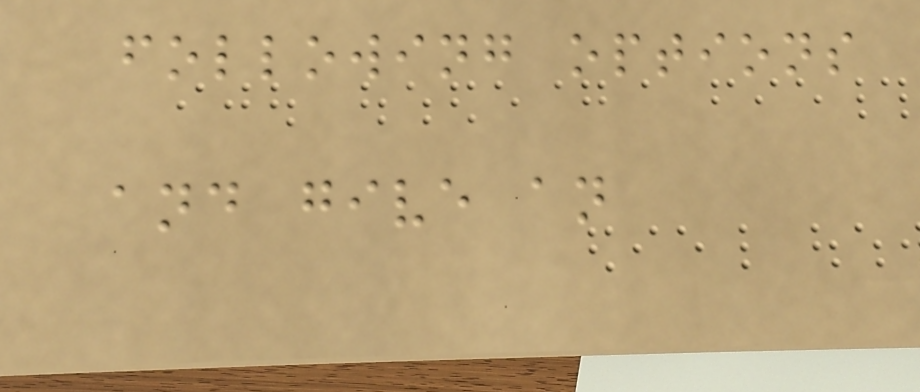following options
and give an
